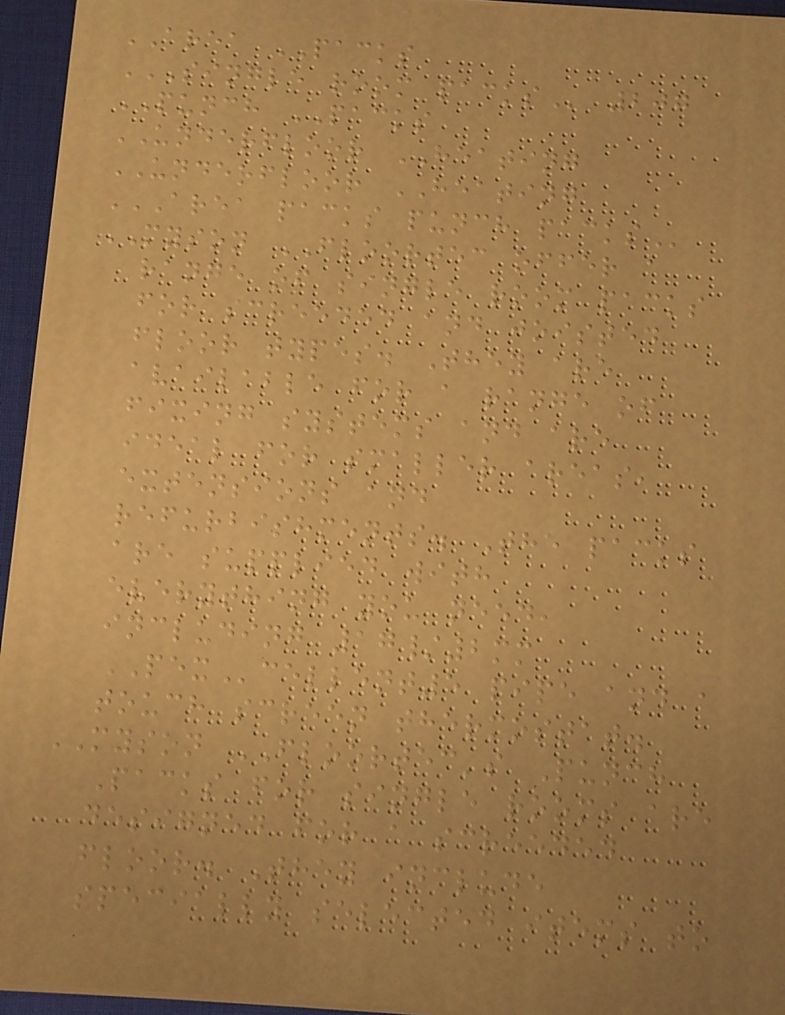AREA PACKS
SINGLE ROOM PACKS 207
PUNCH PACKS
UNDERFLOOR HEATING
UNDERFLOOR HEATING
AREA PACKS PUNCH PACKS
MYSON FLOORTEC offer a
range of single room packs
for screeded and joisted
floor types. They are
available for a range of
fixing systems and are
ideal for smaller areas,
extensions and
refurbishments. The packs
are supplied with
everything you need,
including 17/2mm
PEXcellent5 pipe and a
touch screen thermostat.
MYSON FLOORTEC's Punch
Packs for single rooms are
designed for a screeded
floor. They include
specially selected items to
